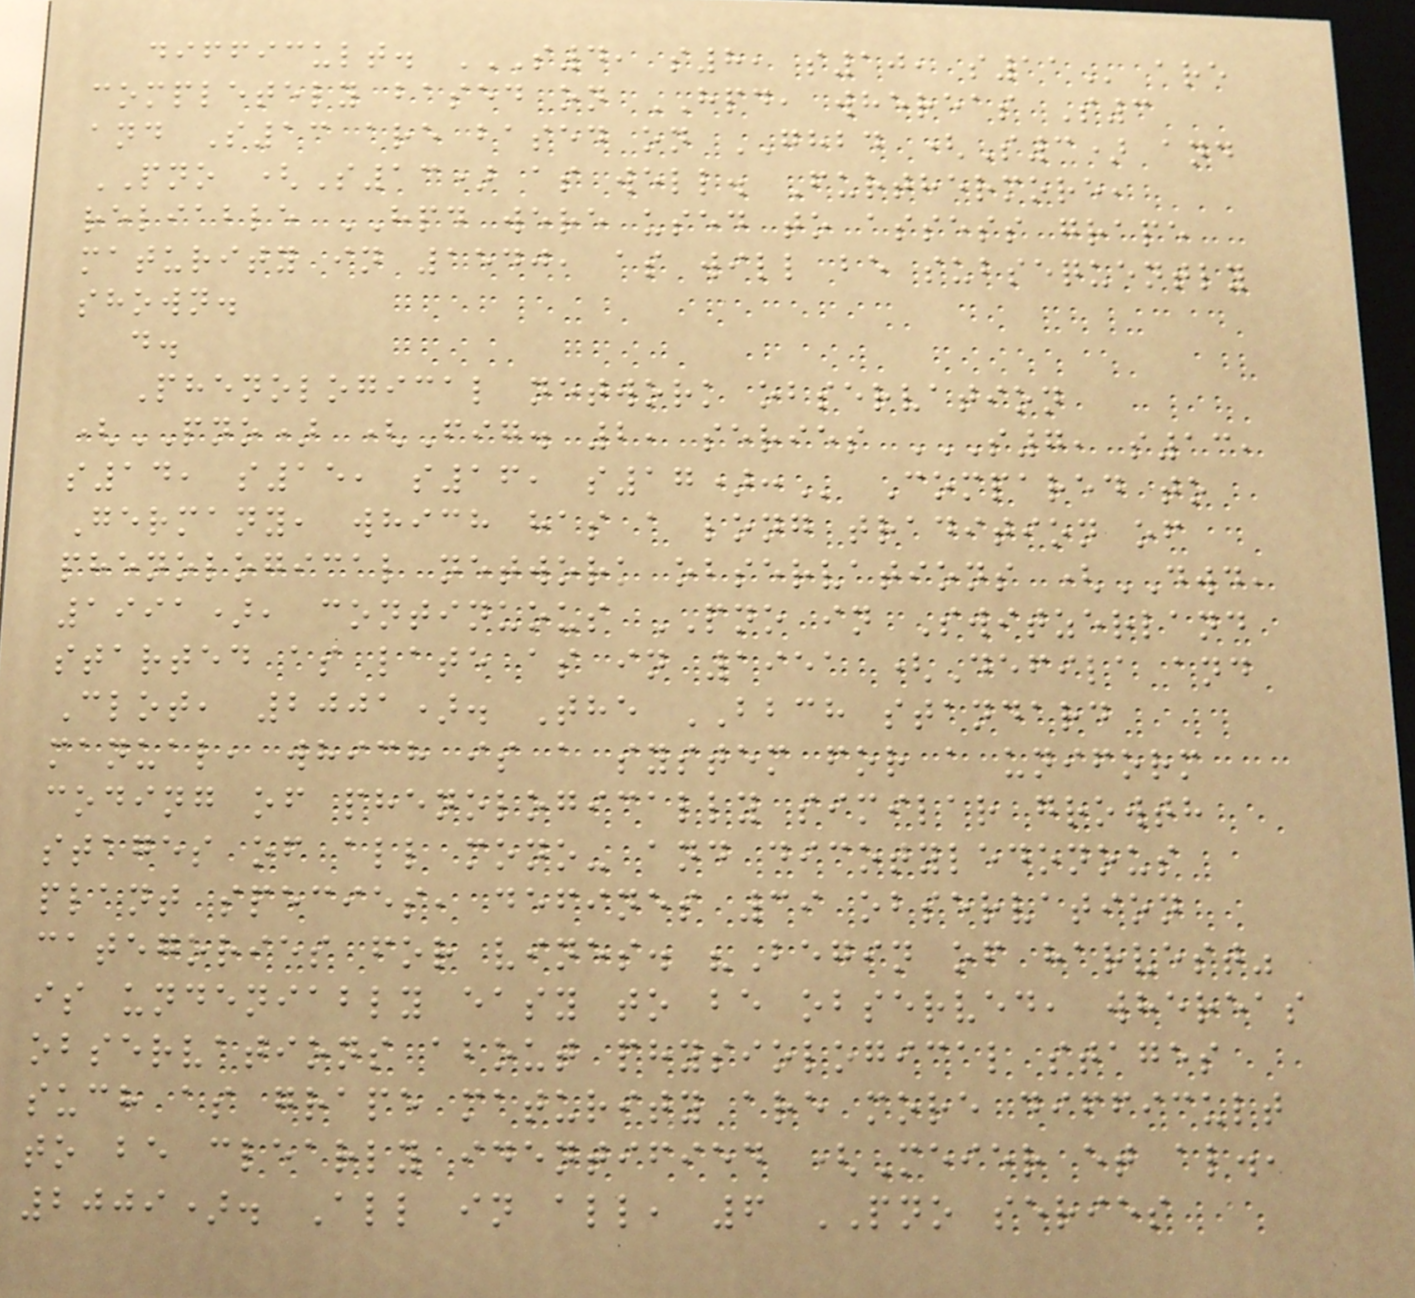difficult. S4, S8, S10, S11 are
completely based on HPD, whereas S3
and S13 are based on GHBD (S3) and
PNO (S13) as well. Furthermore,
reliable HPD were used to assess grape
maturity in 1540, as will be subsequently
shown.
d.
Phenological network observation
(PNO) (Fig. 2, series S7, S13,
S14, S15, S16, S17): Compared to
Germany, which has a long tradition of
phenological network observations (DWD,
1991), continuous PNO in Switzerland
started as late as in 1951 (Defila and
Clot, 2001). The BBCH standard
manual, which is a system for a uniform
coding of phenologically similar growth
stages of all mono- and dicotyledonous
plant species, defines 39 observation
categories for vines. "Begin of harvest"
is undeniably easy to be observed, whereas
observations about physiological stages
such as grape maturity are more difficult
to be clearly identified (Meier et al.,
2009). All in all, 6 PNO series
